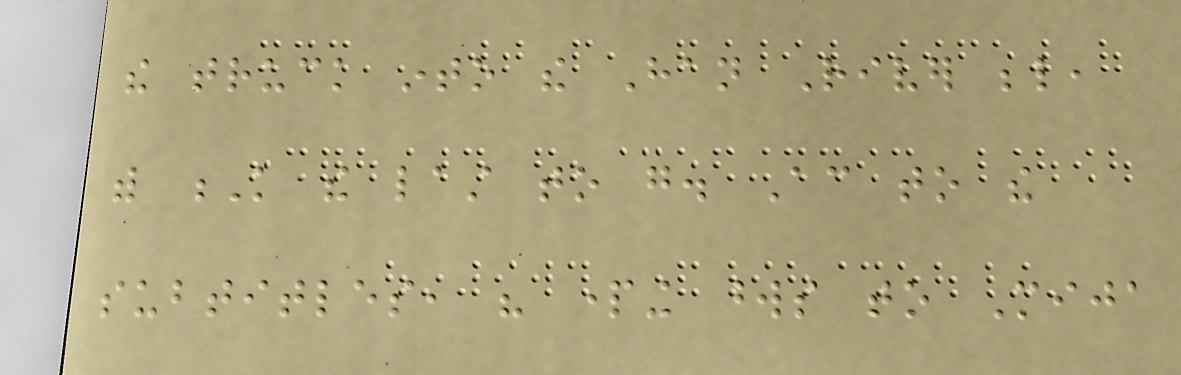the truck into the Han River below,
with K the last to go. According to the
subtitles, his parting words to Mija
